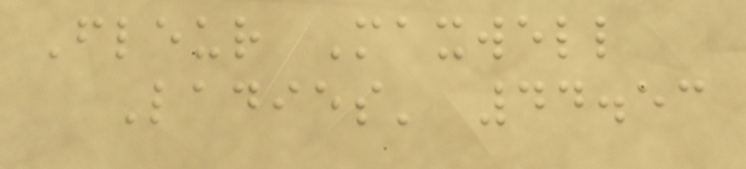Fleur Maxwell
Ladies' 44.53
